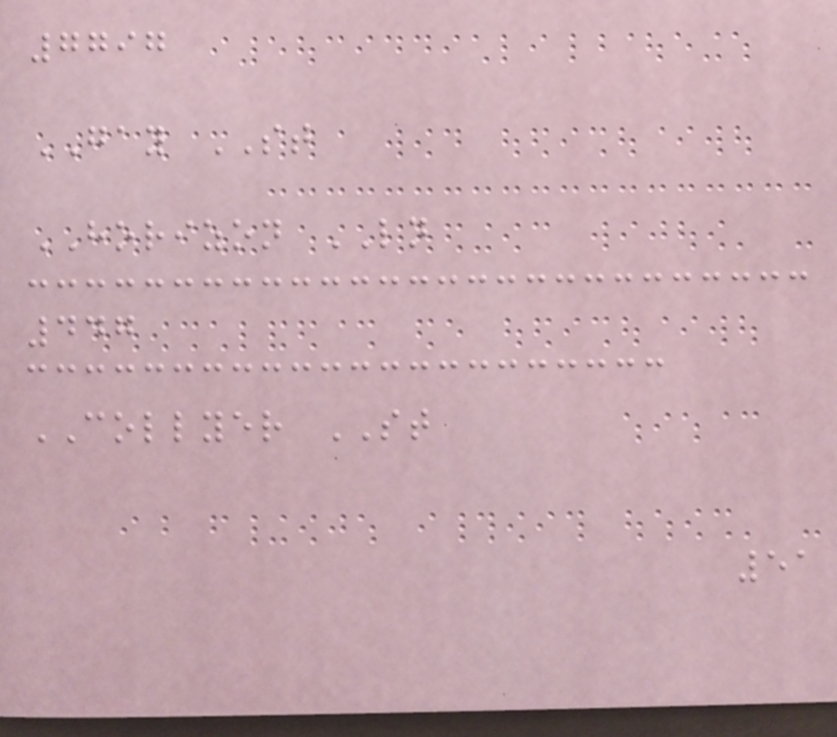7797
GAY ST
HORIZON LN
447
COLLYER ST
51
